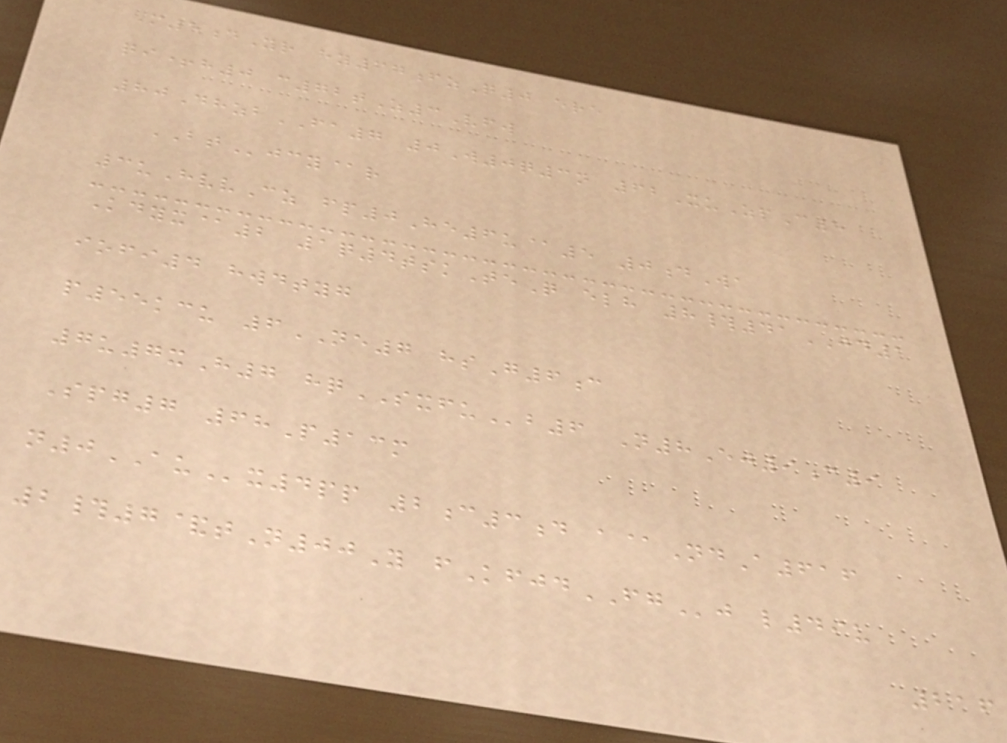M5dYr hy67fzQ0 ere
qi+h0 c72tZ3Vfw
80DhzbFA7 0W0q3n 62XuZpC5
BTjcy@r
3uHvvCz fp0He6u@5 0dWa
Kdyx@2 1q4tskTeQ elh 8#41JD1
iofi4 hwdtyg
p55kcu 6NE7 hsG6c
7u7xH7 hqSXFUb6 N8Ej9c9
Spg7 68P13m
n0AUx4pp 2c3d a@NdA616
2#7&tN00Y fKfjdFGj l49u
216
